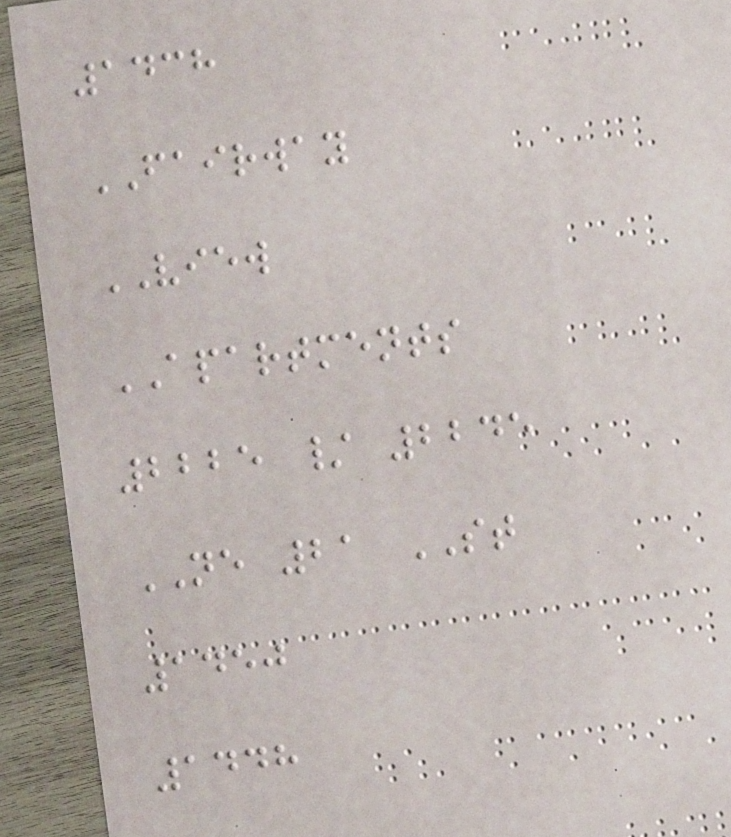1438
FAIRWAY
VIEW
APARTMENTS
2225 / 2245
NE 21 ST
1450
1448
